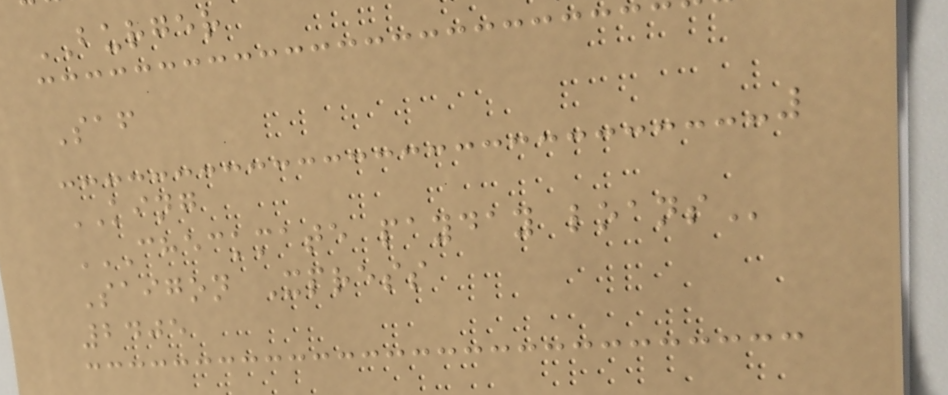BURGER
Saf
KING
CHECKMATE PAYDAY LOANS
Saigon Xpress
2405
